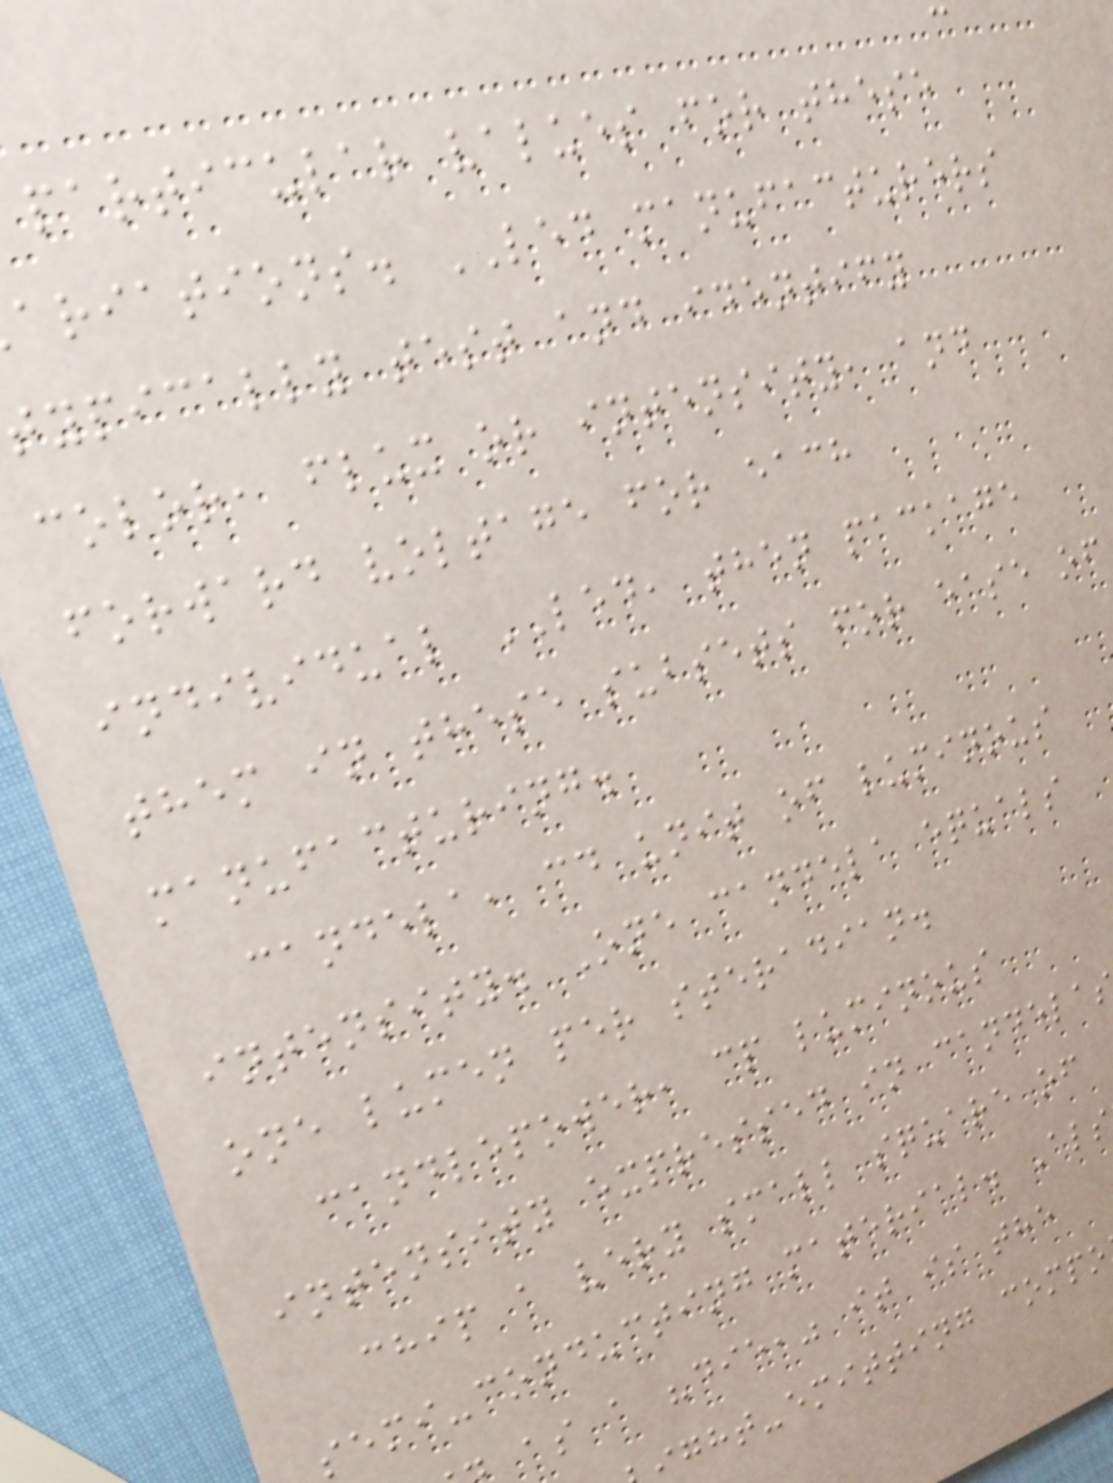particular values for these
ariations. LED manufacturers
typically test and identify
color, flux or intensity, and
forward voltage for each
individual LED, then package
them in these subsets for ease of
manufacturing.
candela, cd unit of luminous
intensity. One candela equals
one lumen per steradian.
candlepower, cp luminous
intensity expressed in candelas
chip a very small square of
semi-conducting material. Als
as a "die," it is the
ght-emitting compo
